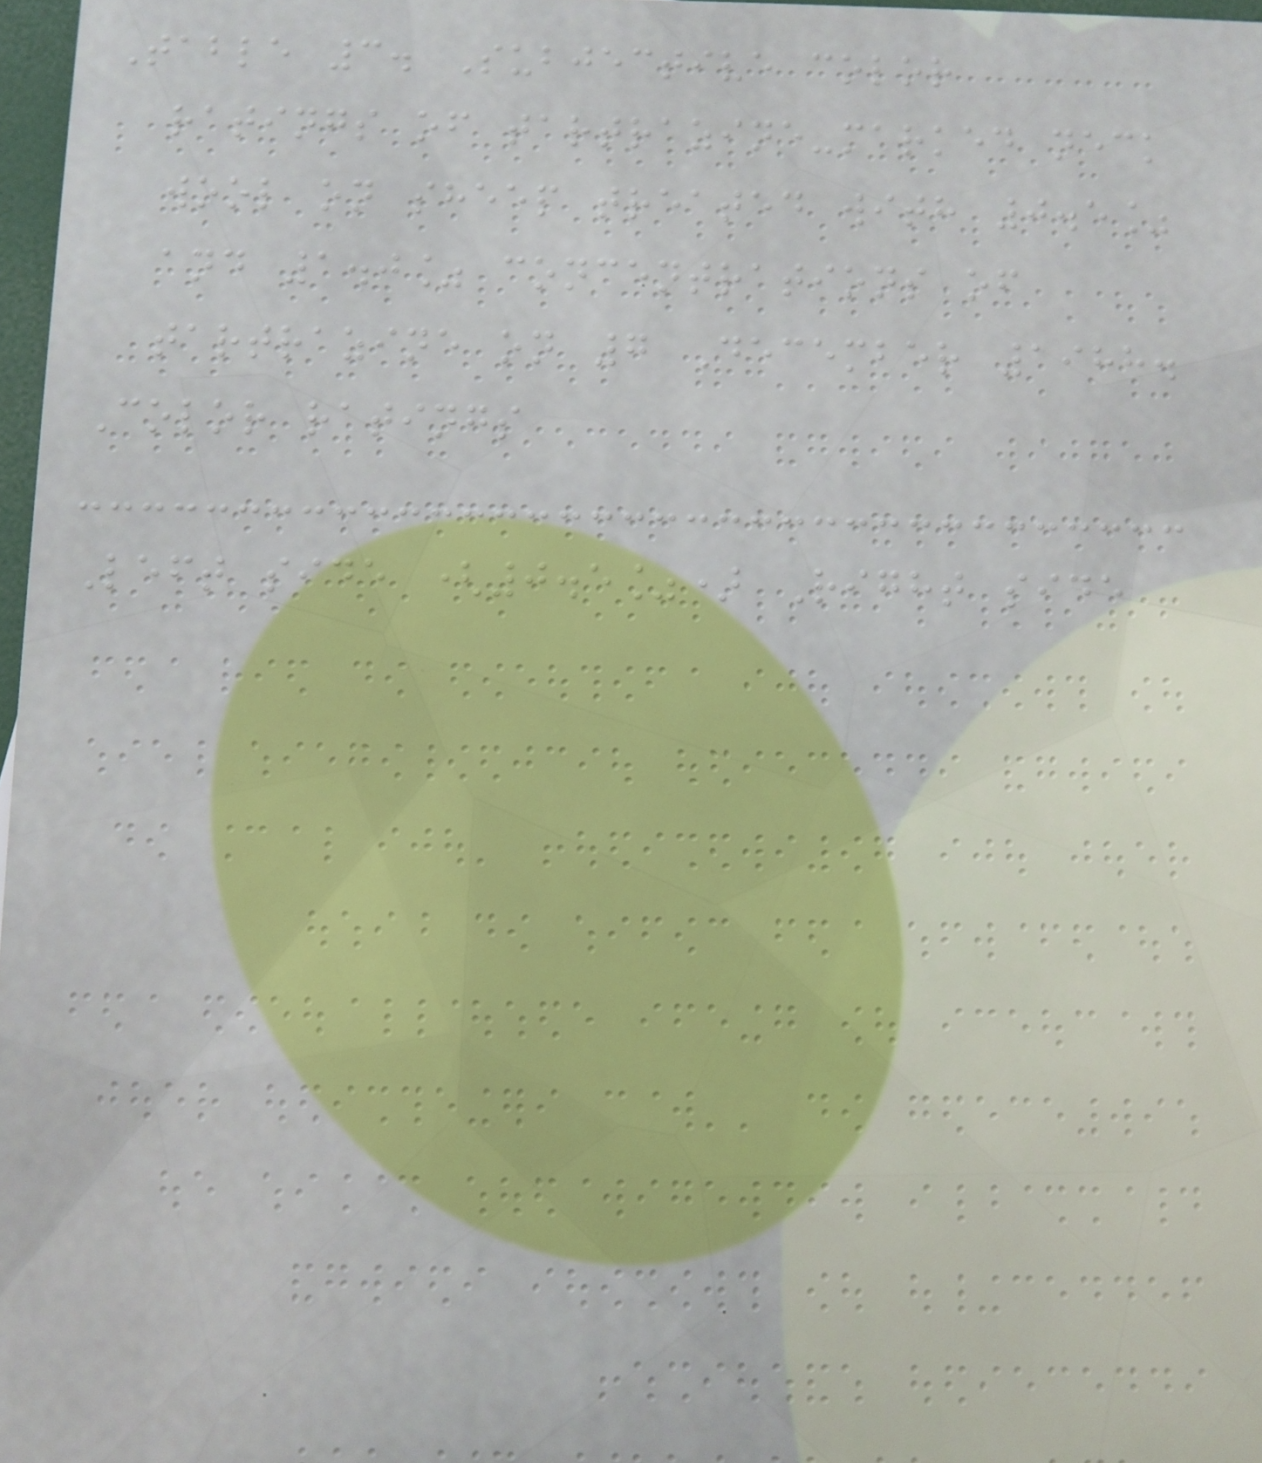Table 3. Subjective color
ratings of tartrazine-marked neck
wool on sheep treated with 0.5%
and 1.0% concentrations of
tartrazine on 7 December 1988.
Color ratings
Left side (0.5%) Right side
